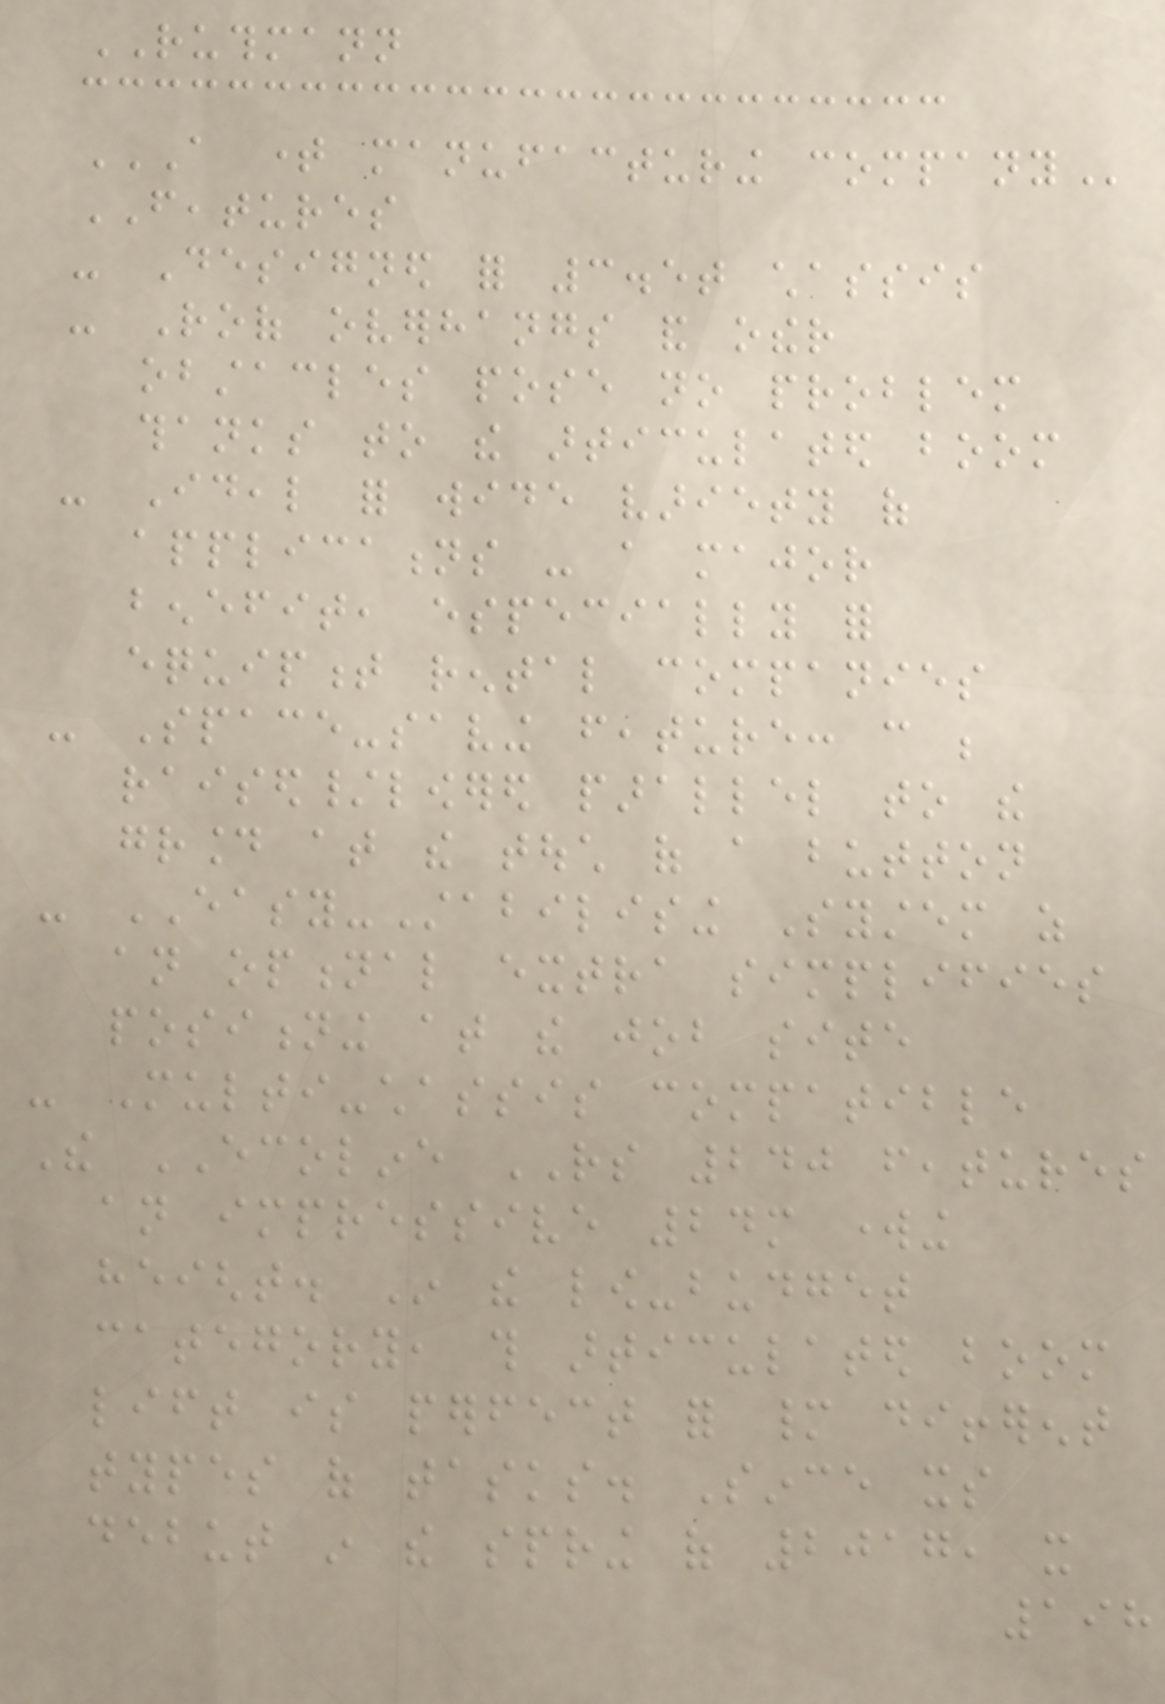RUTHMANN
A TIME MANUFACTURING COMPANY
FEATURES
- Designed for 3.5t chassis
- Roof overhangs and other
obstacles pose no problem
thanks to the articulated boom
- Ideal for wide variety of
applications - a major
benefit, especially for
equipment rental companies
- Space-saving feature: can be
raised/lowered parallel to the
ground at the touch of a button
- EASY-Stabilising System as
an optional extra simplifies
positioning at the job site
- Multi-chassis compatible
The ECOLINE RS 240 features
an impressive 24m working
height. In the low-budget
category, this articulated boom
lift is perfect for many different
types of tasks. Since its
debut in the spring of 2017, it
198
